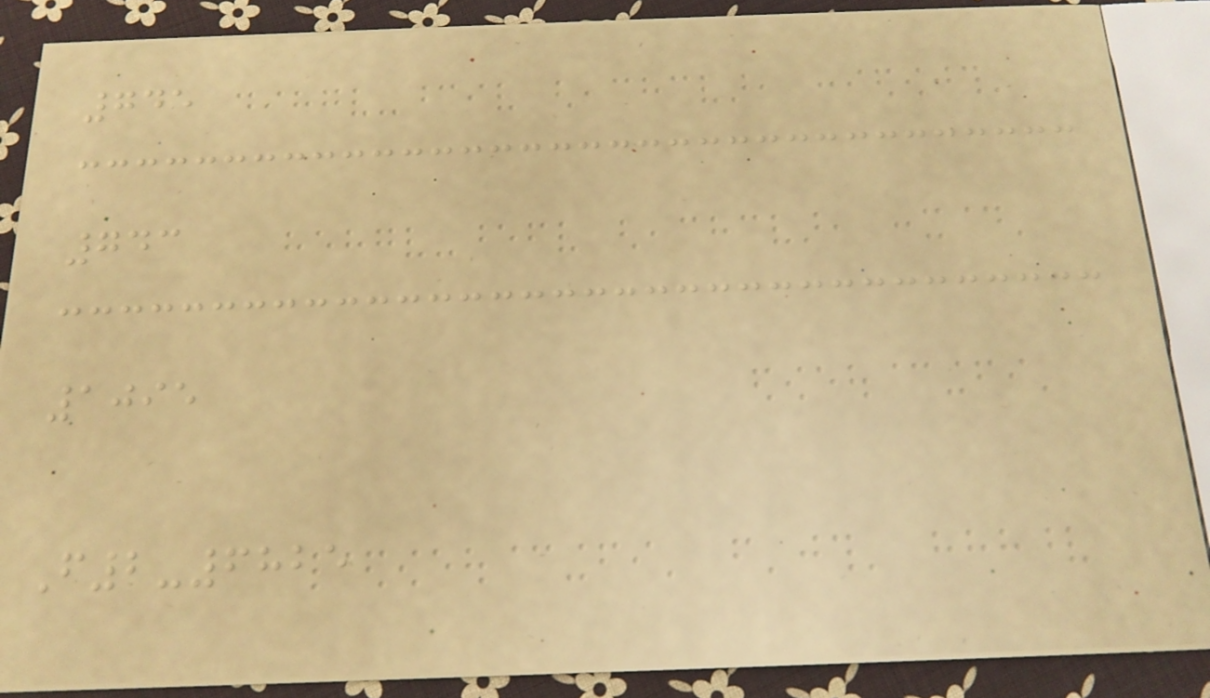745
743
1095
F2-6825
